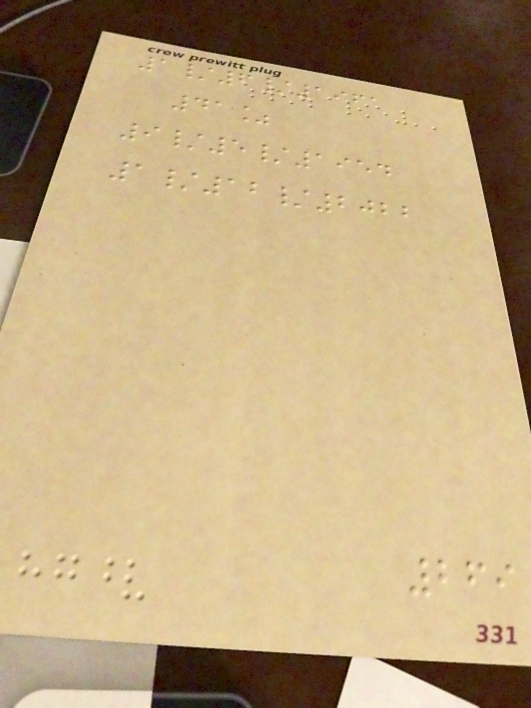1/6/1961
41%
9/5/1954
1/12/2022
269
